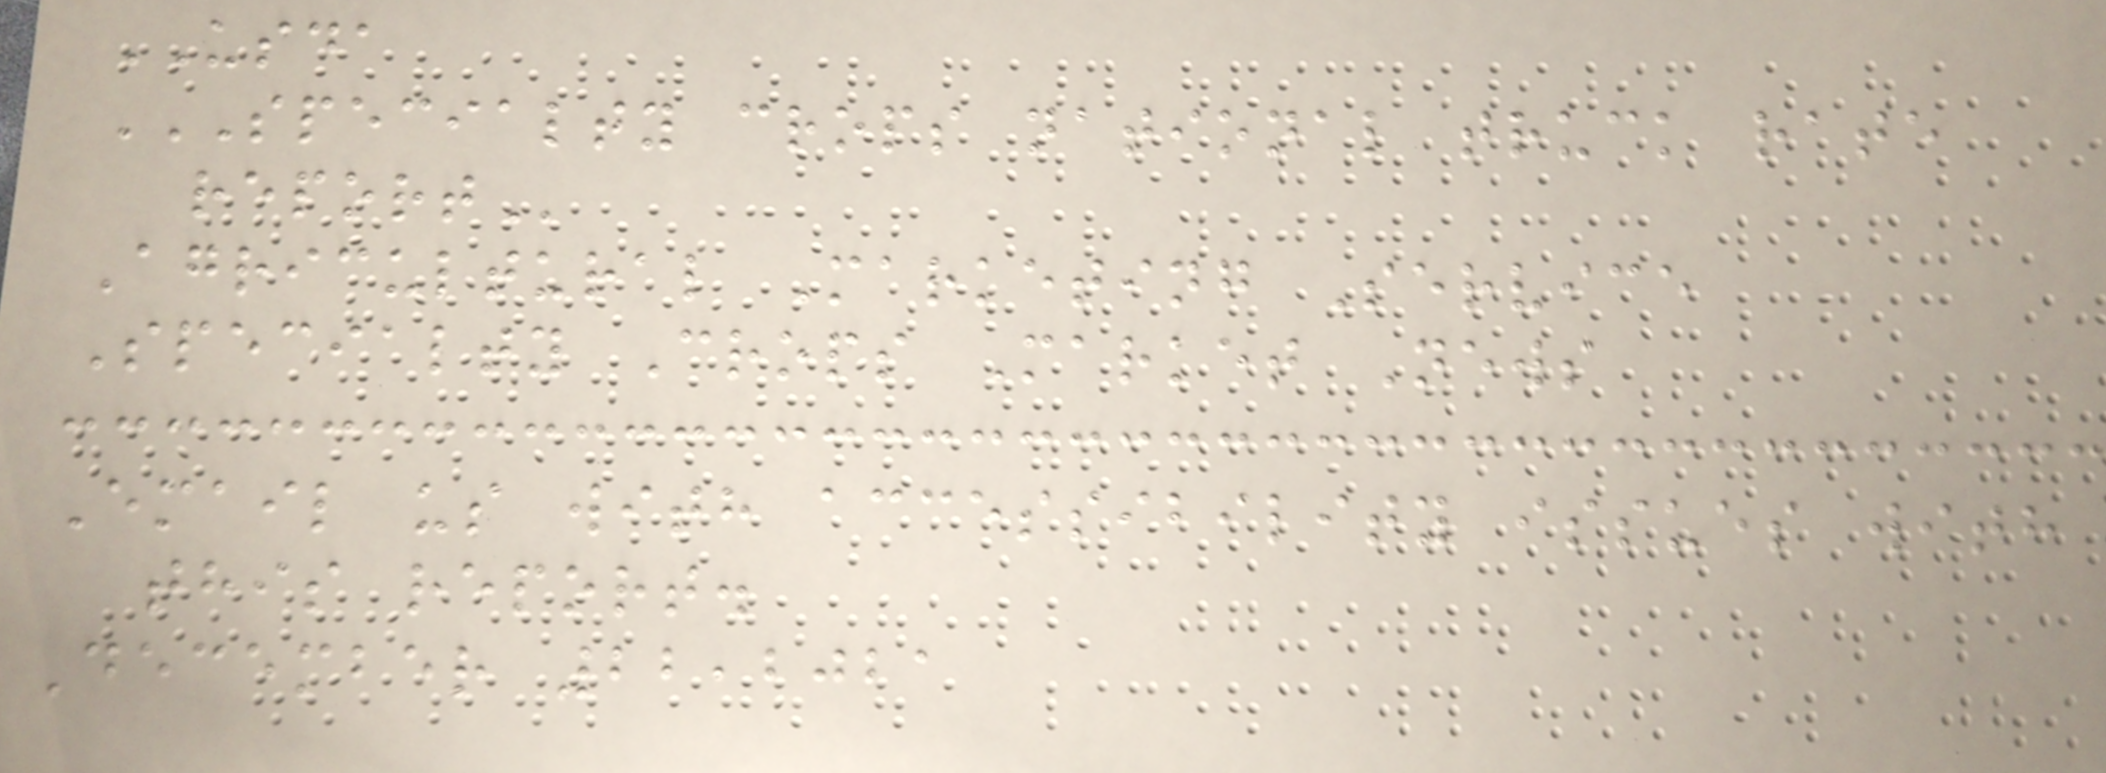USDA
SPECIALTY CROPS NATIONAL TRUCK RATE
REPORT
Agricultural Marketing Service
Specialty Crops Market News
Email us with accessibility issues with
this report.
December 22,2021
